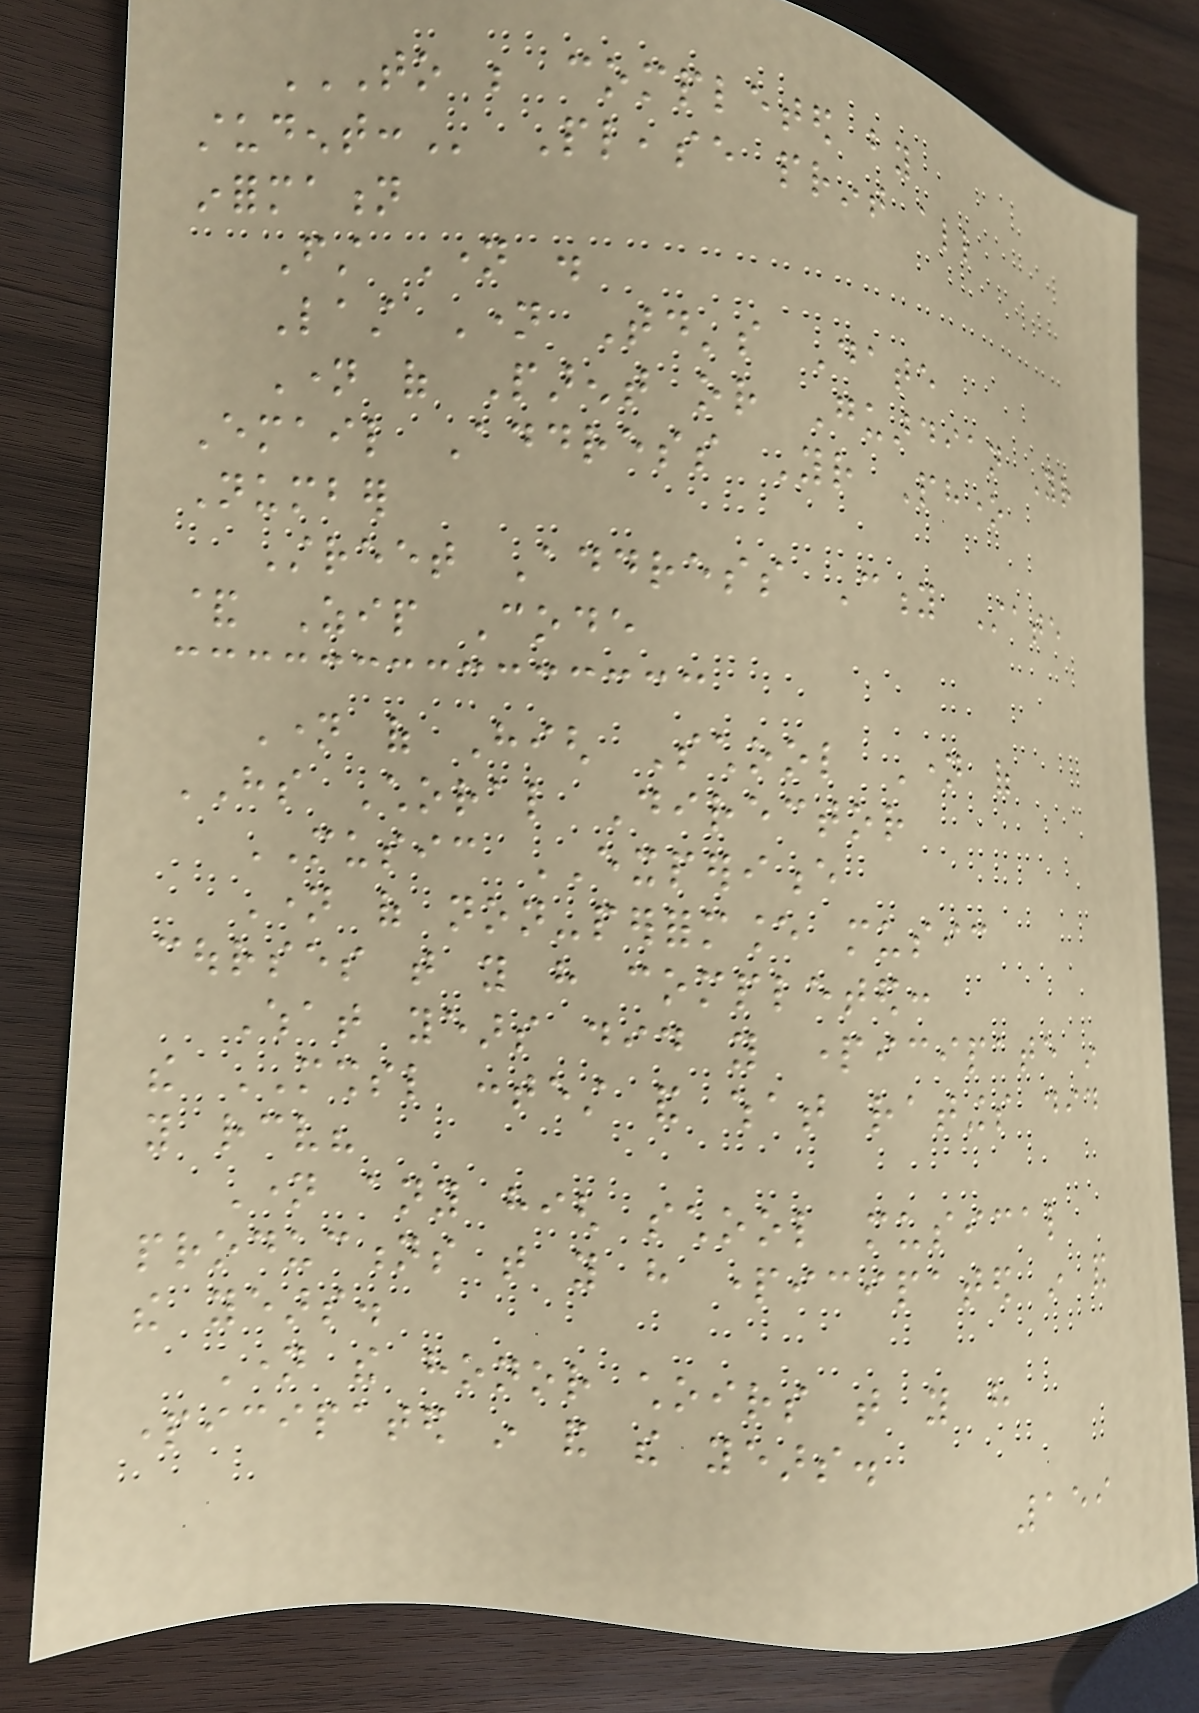TO BE COMPLETED BY
STUDENT: Please print all
information
First Name .
Last Name Today's Date
Name of Parent or Guardian Your
Email Address Your Phone
Number
Street Address City State
& Zip Code
Name of High School Name of
HS Choral Director
MUSIC EXPERIENCE
Name of non-performance music
courses that you have completed:
What years did you participate in
the MSHSL contest and what ratings did
you receive?
Name any high school musical
productions that you have participated in and
the years.
Name the honor choirs that you have
participated in and the years.
159
